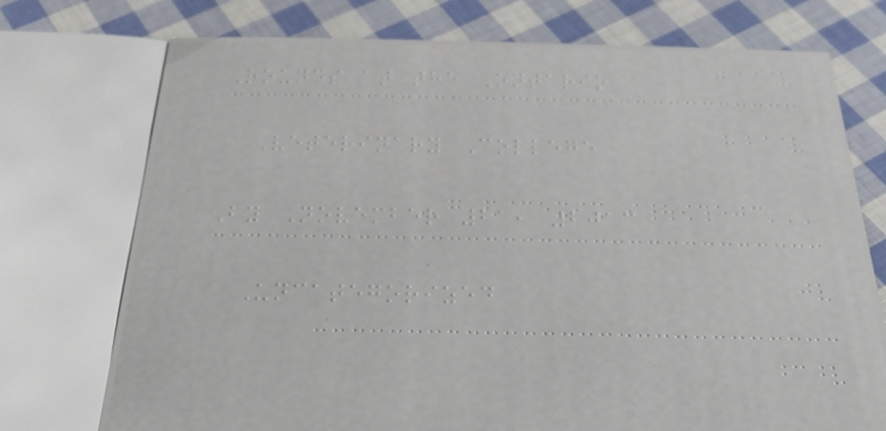Rounds at the Ontario
Veterinary College
By November 21, 2013
Uncategorized
